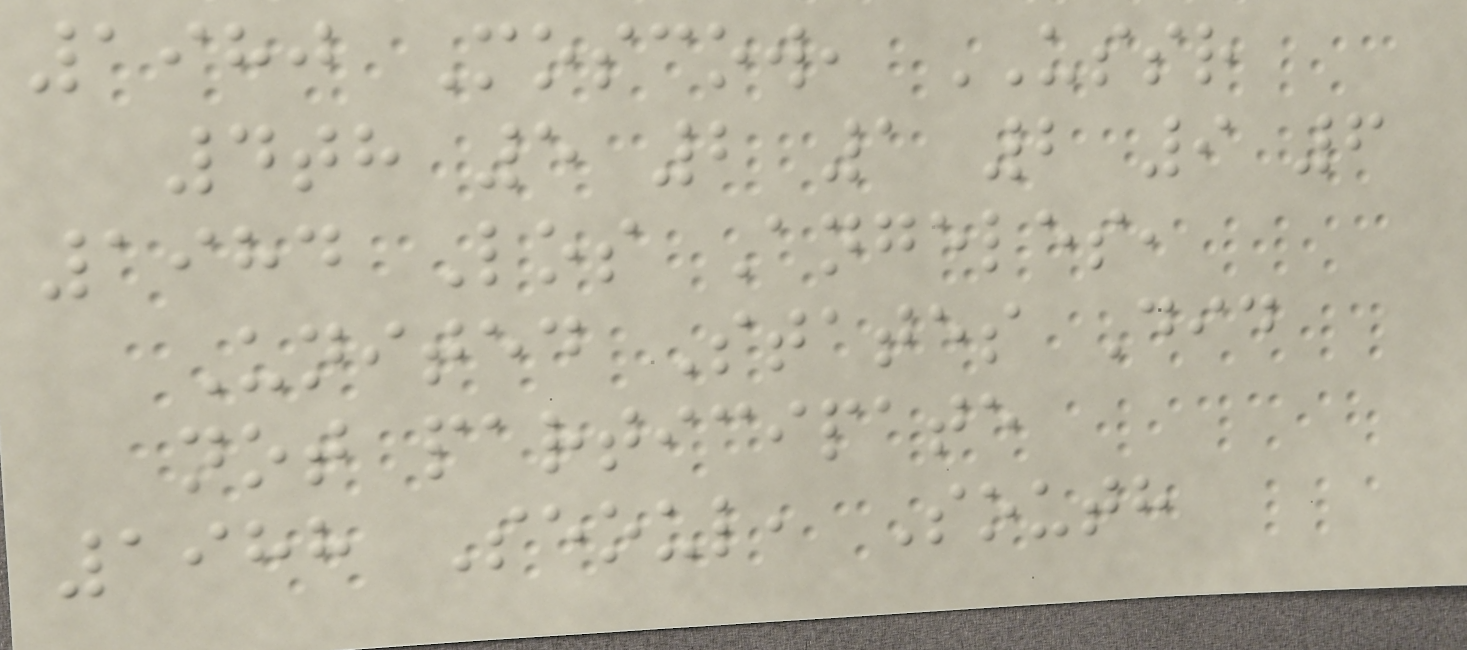1980 Moscow, USSR
4th 5 2 1 2 9 6
1984 Los Angeles,
United States Did
not participate
1988 Seoul, South
